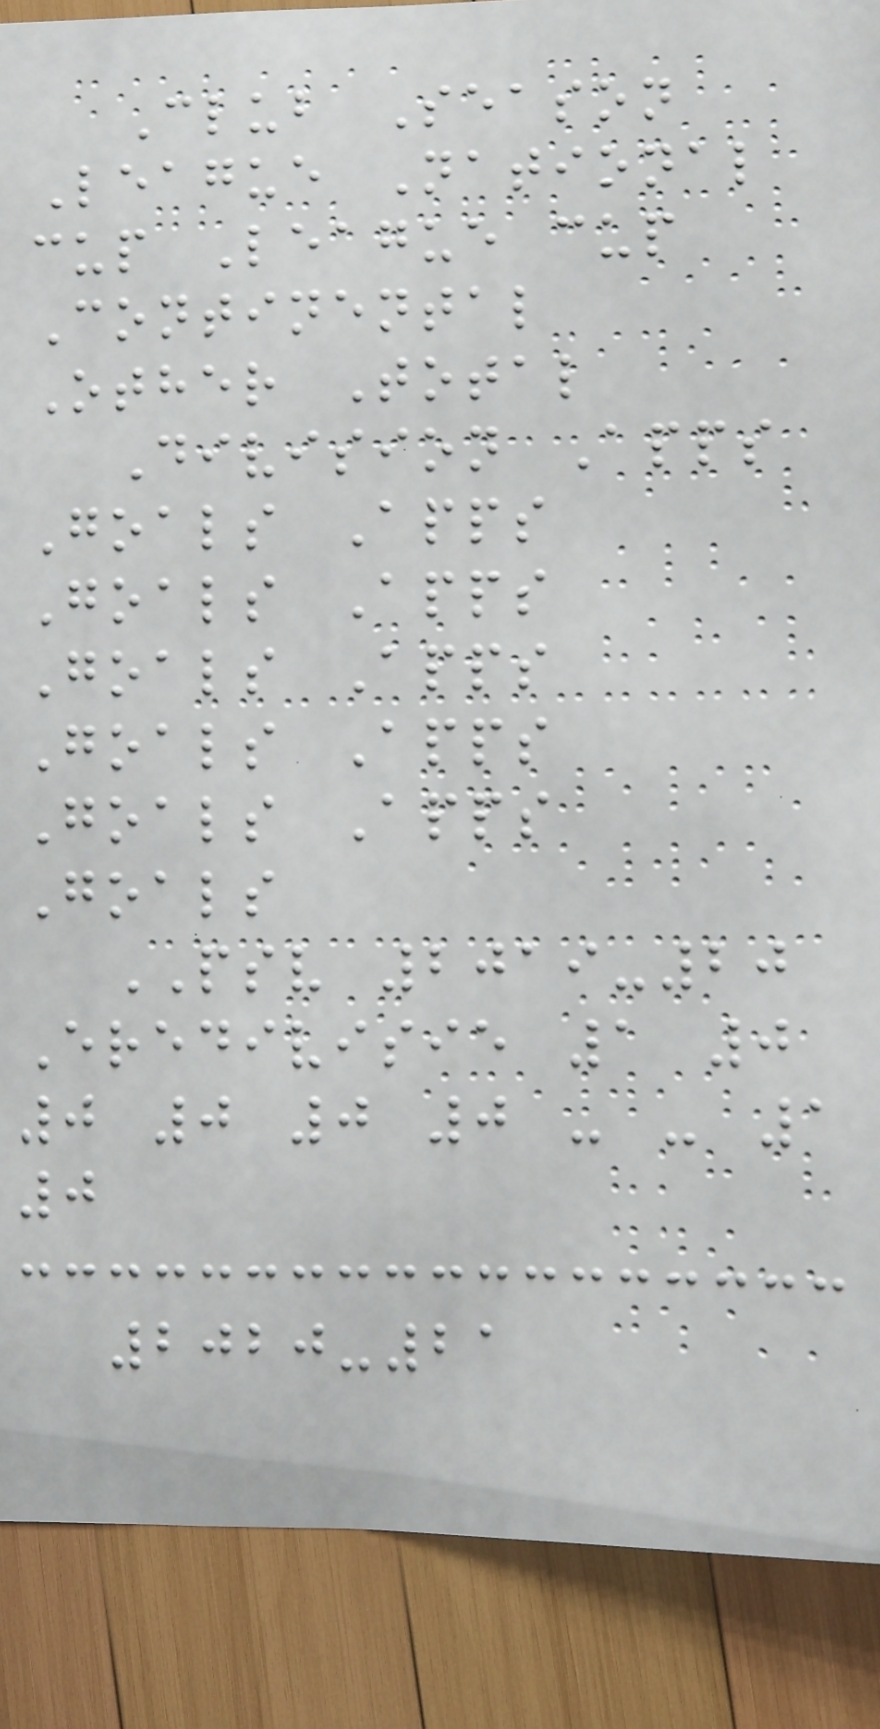Club Season
League National
cup League cup
Continental
Other Total
Division Apps
Goals Apps
Goals Apps
Goals Apps
Goals Apps
Goals Apps
Goals
PSV 2019-20
Eredivisie 1 0
0 0 0 0 - - 1
0
2020-21
